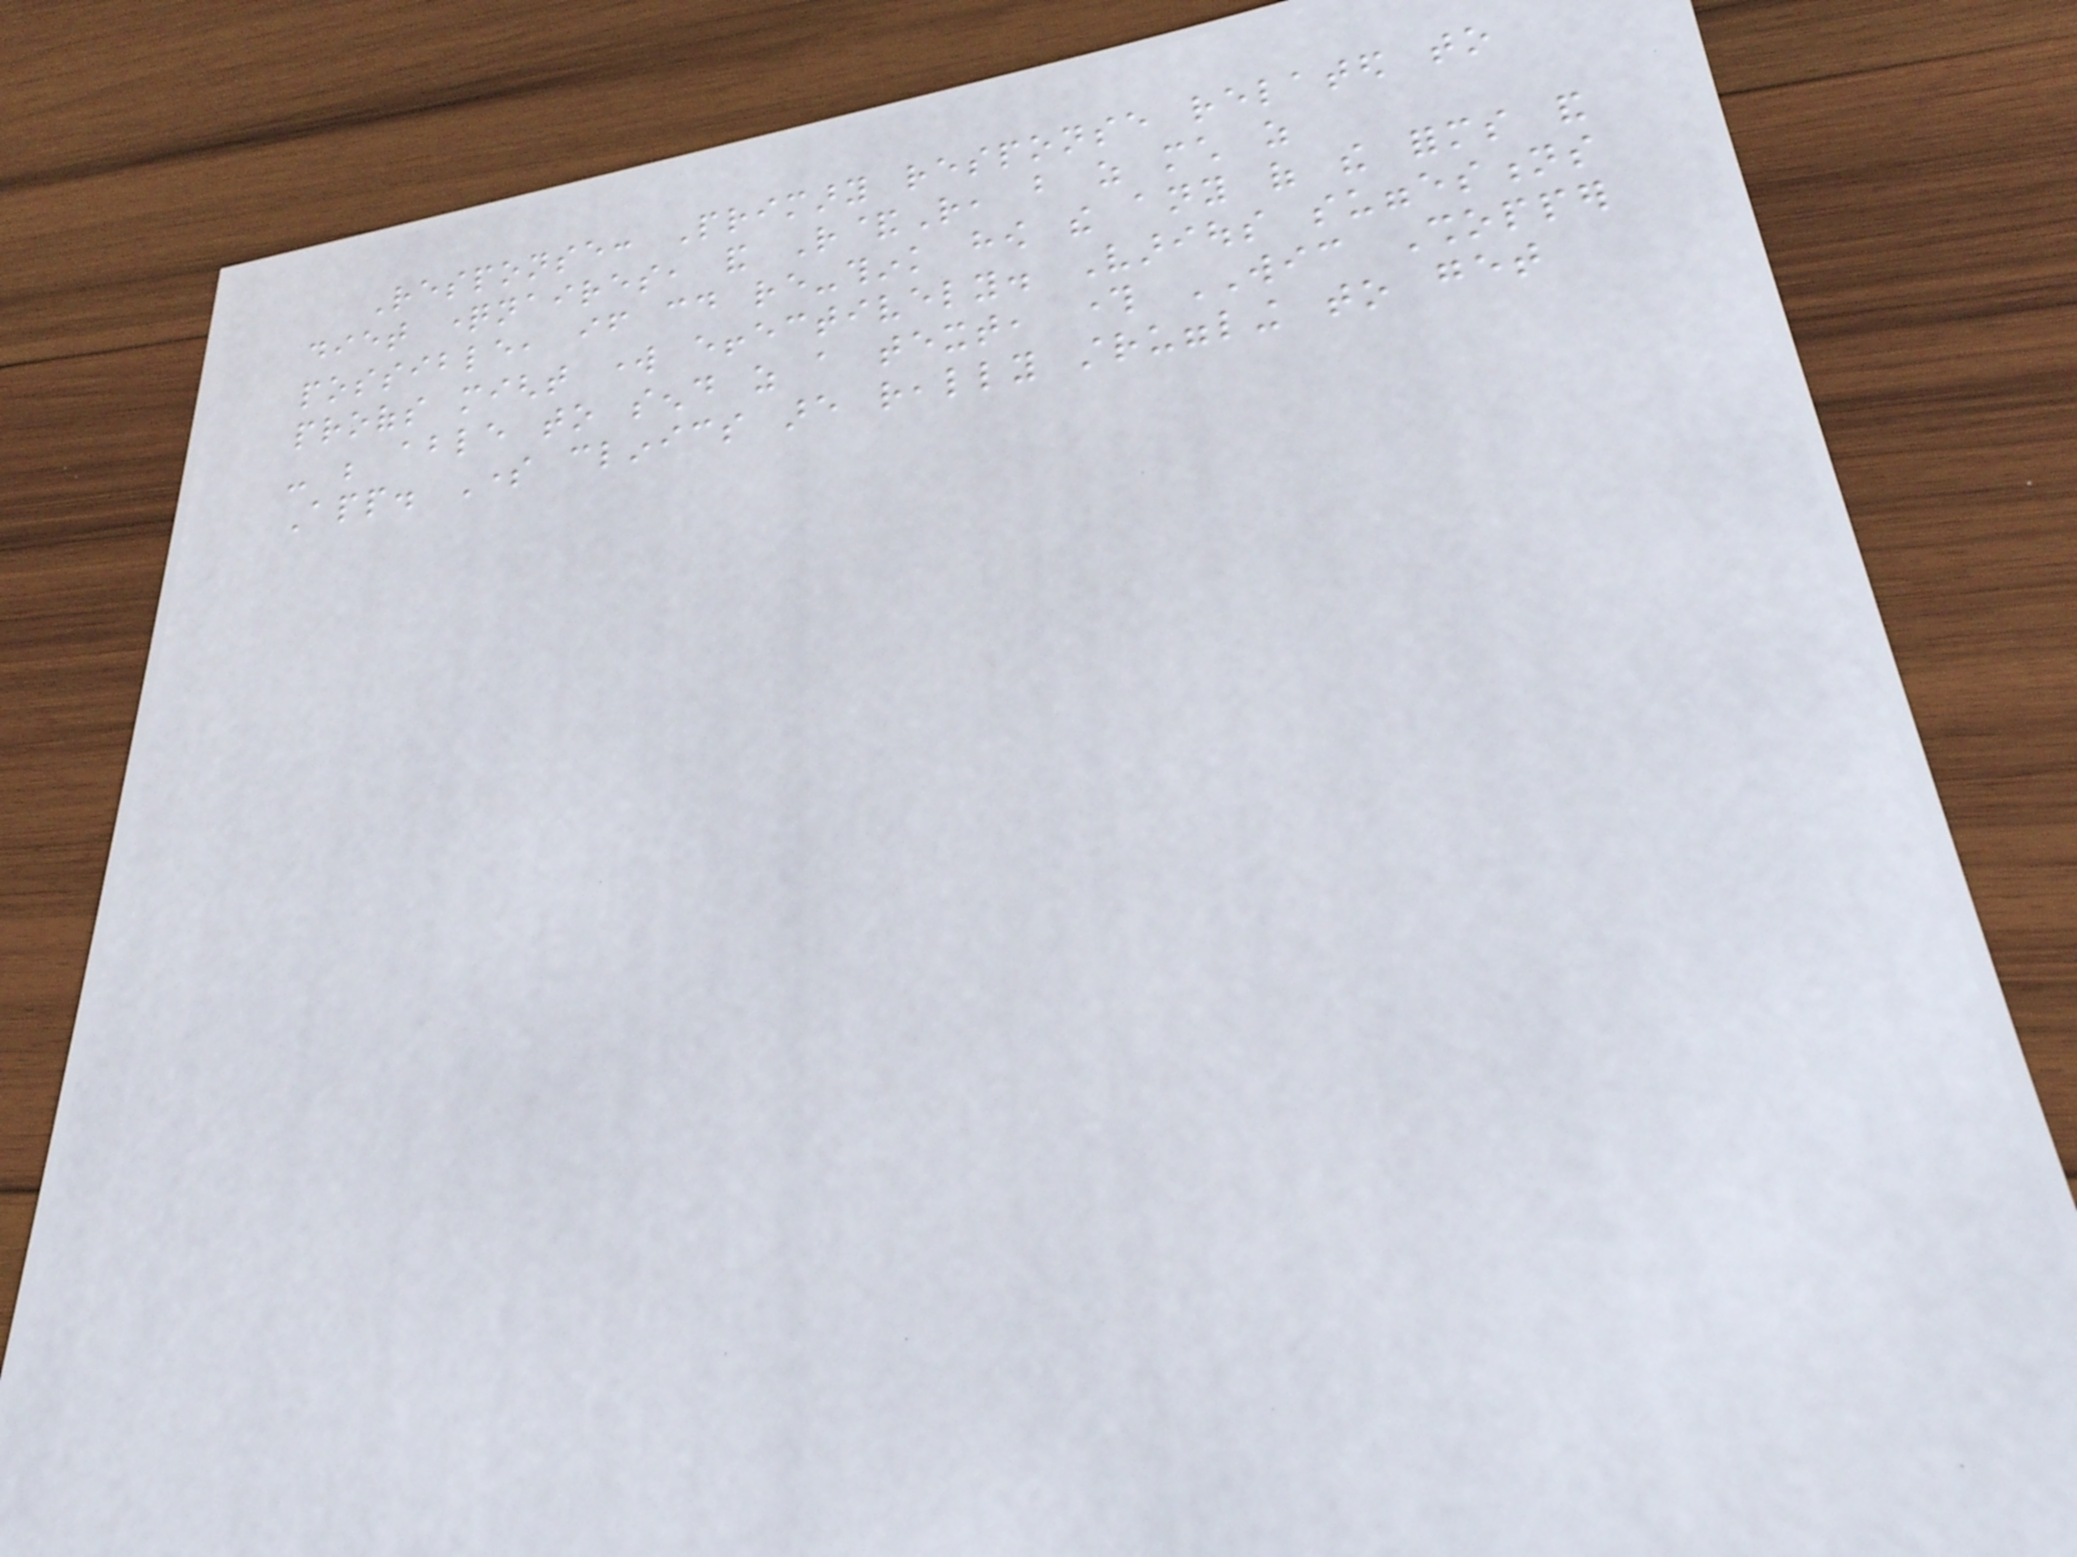Response: Primary response related to
diet questionnaires, and R&R, but as much as
possible, if could re-think how the any of the forms and
proofs might work effectively. Various suggestions
- be able to send as a text, through WIC Shopper
App. Some clinics are really struggling to get
